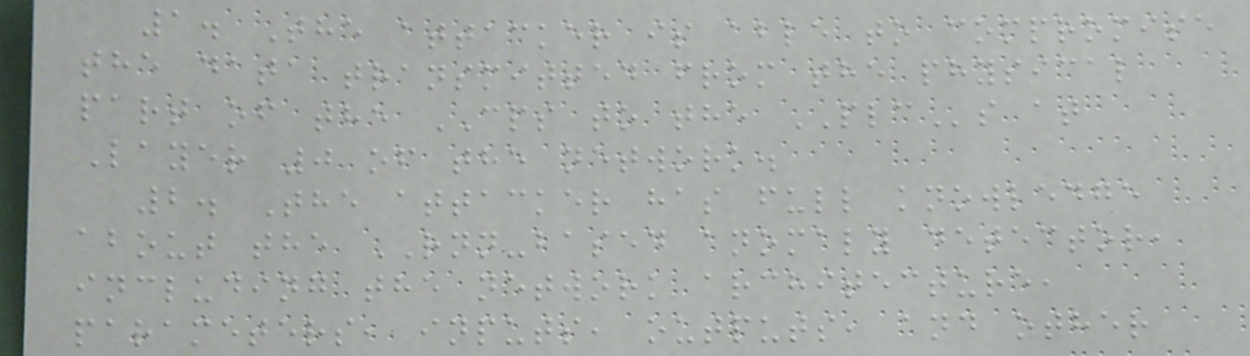1. The attacker is able to compromise
the data transmitted from the physical
part of the CPS to the PLCs at
Layer 0 of the network.
2. The attacker has full knowledge
about the RNN-based anomaly detector,
including the network architecture,
parameters, inputs, outputs, and other
